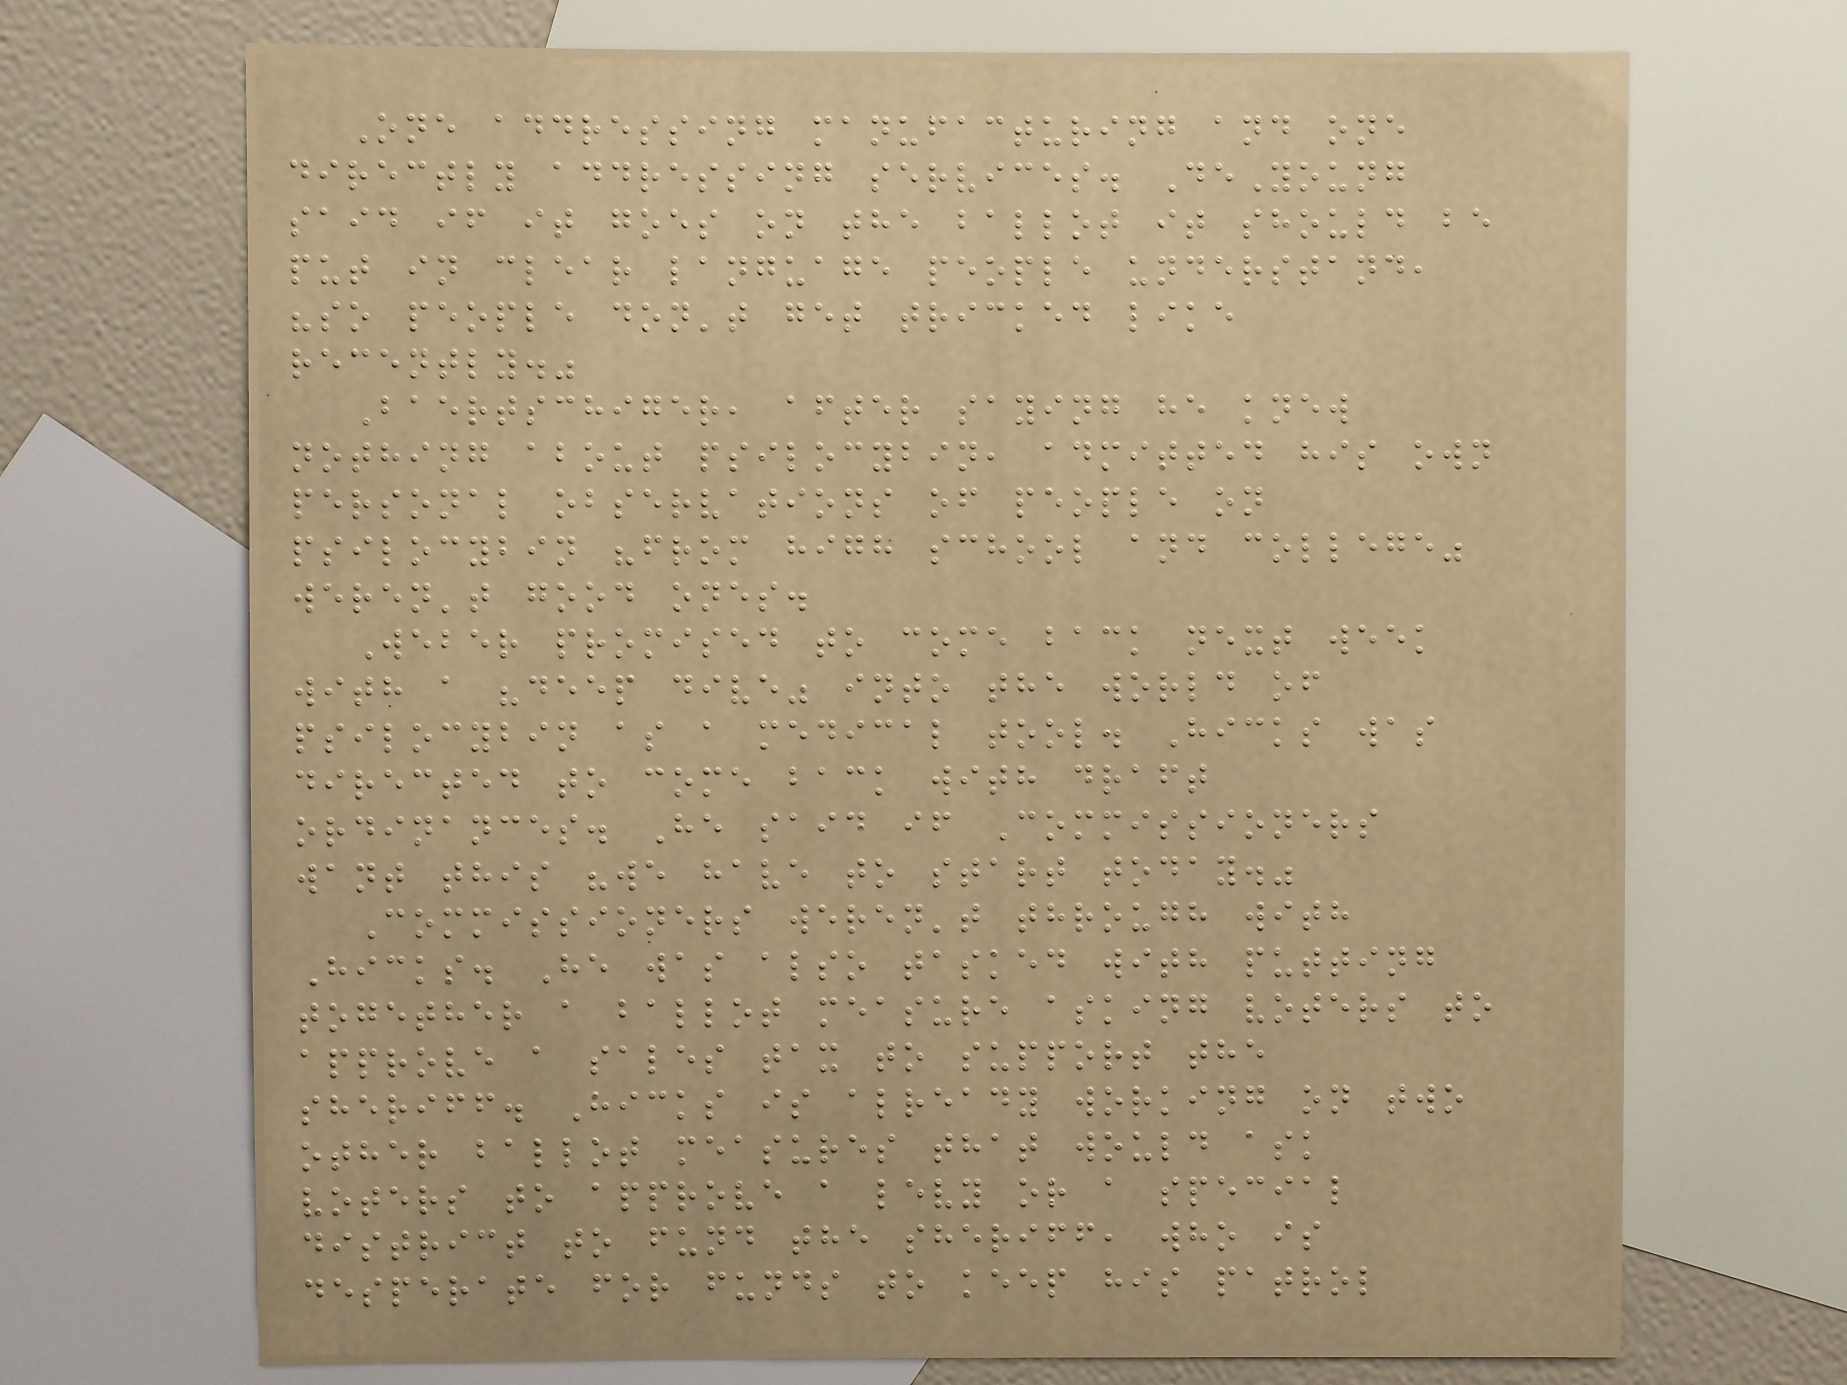One addressing manufacturing and one
directly addressing services. DeYoung
said if it goes on the ballot it should be
put in clear language people understand,
"so people don't get tricked like
recently."
Baertschiger, after saying he knew
nothing about psilocybin, admitted his own
personal observations of people on
psilocybin "from high school and college"
weren't good ones.
Weber promised to come back next week
with a "deep dive" into the world of
psilocybin as a medical tool. Hicks was
directed to come back with draft
ordinances. He said if Commissioners
want this "we have to start today."
Commissioners weren't through with
Hicks. He was also tasked with putting
together a ballot measure asking voters to
approve a sales tax to support the
sheriff. Hicks is already working on two
other ballot measures that would ask
voters to approve a levy or a special
district to fund the sheriff, who is
desperate for funds to keep his patrol
